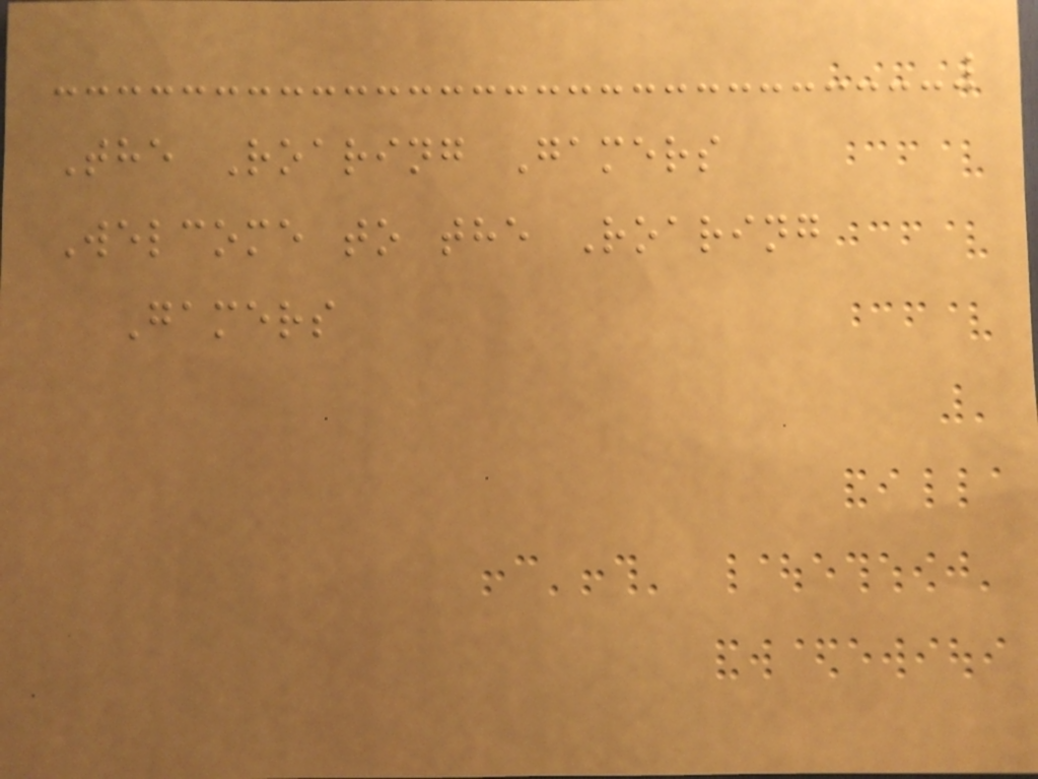The Roaring Gamers
Welcome to the Roaring
Gamers
